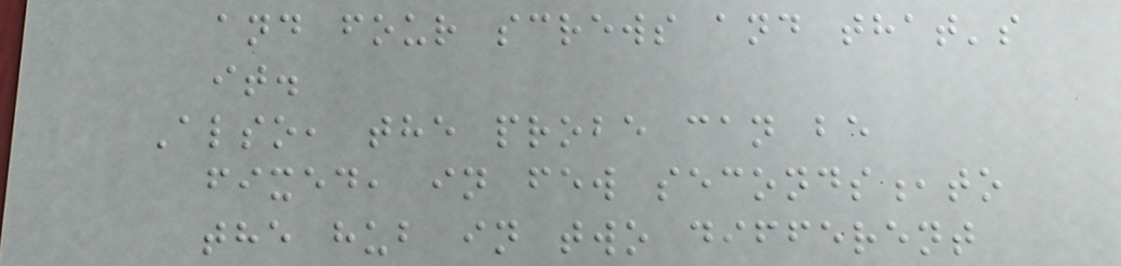and four screws and that's
it.
Also, the probe can be
fixed, in few seconds,to
the hub in two different
